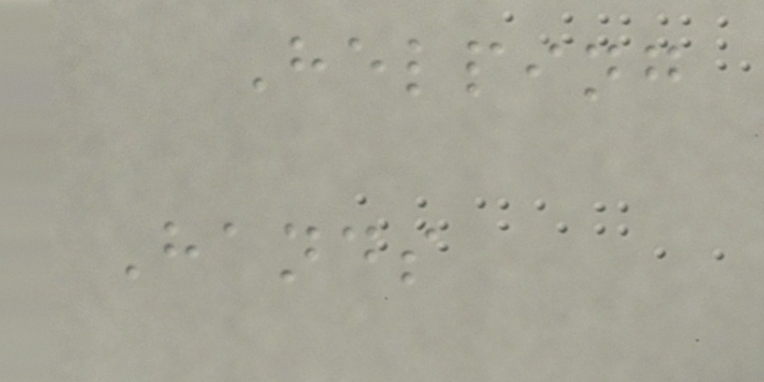Helping
Hands
